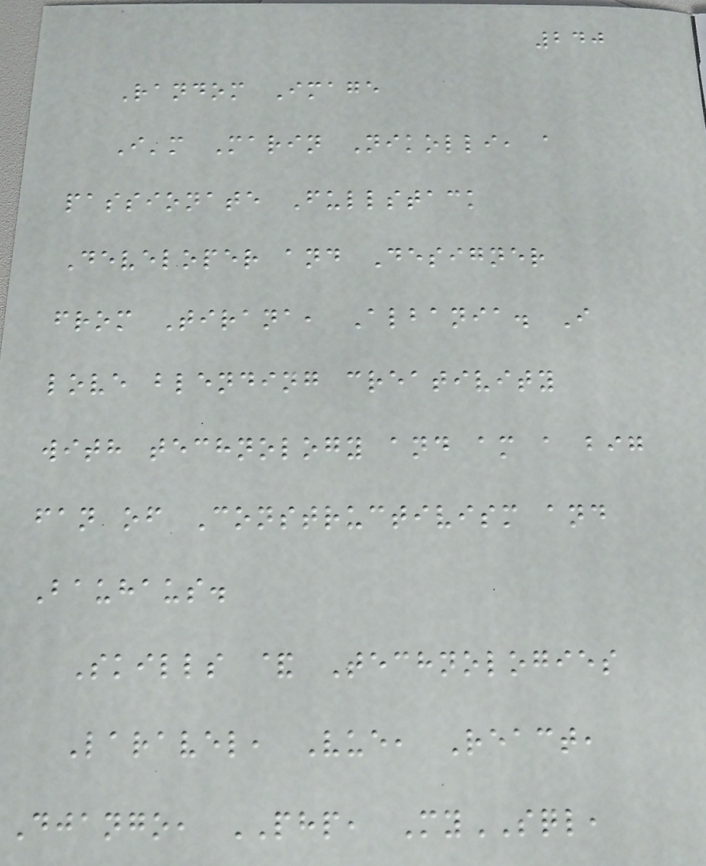240
Random Image
I'm Marin Nikolli, a
passionate Fullstack
Developer and Designer
from Tirana, Albania. I
love blending creativity
with technology and am a big
fan of Constructivism and
Bauhaus.
Skills & Technologies
Laravel, Vue, React,
Django, PHP, MySQL,
